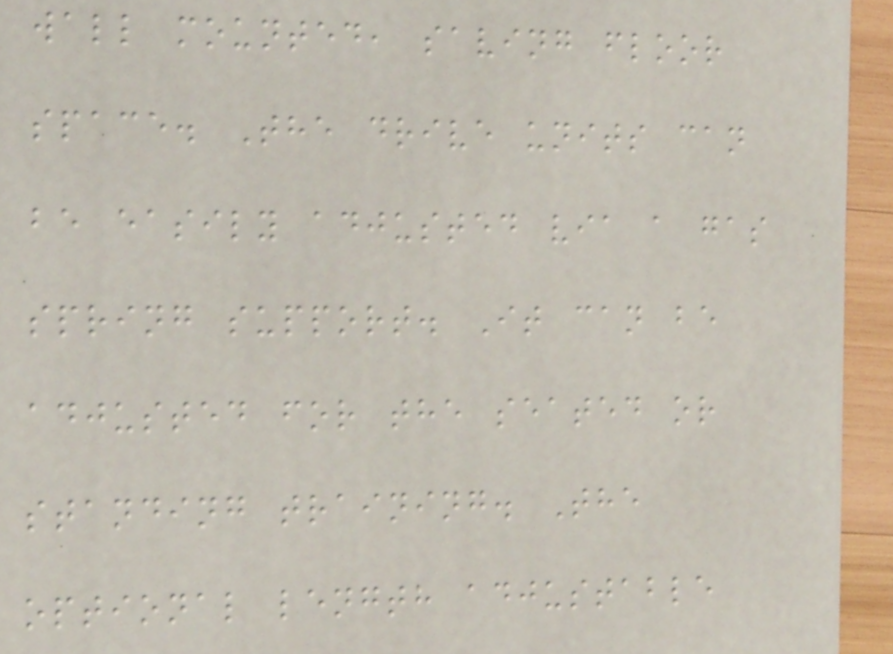wall mounted, saving floor
space. The drive units can
be easily adjusted via a gas
spring support. It can be
adjusted for the seated or
standing training. The
optional length adjustable
